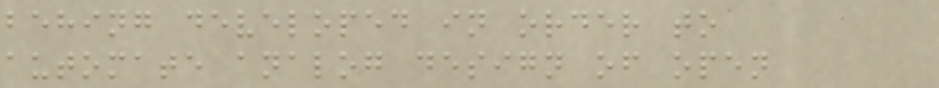behing developed in order to
automate analog design of open
